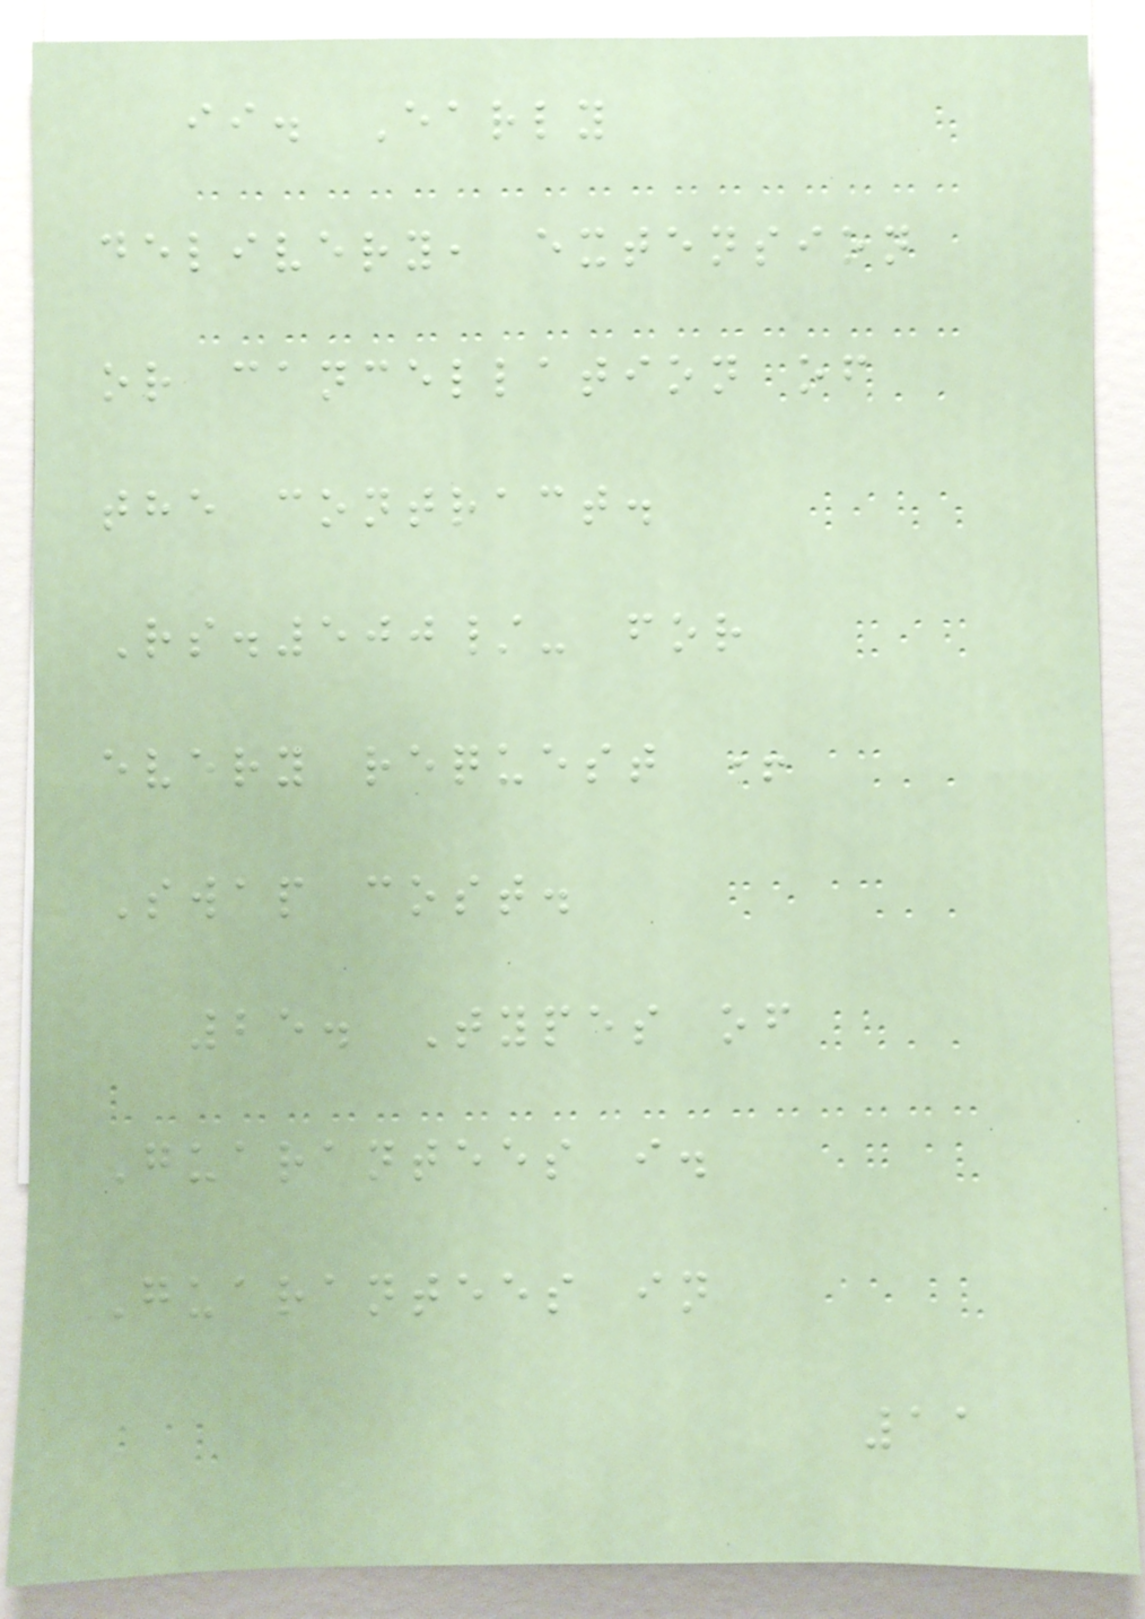ii. Early
delivery, extension
or cancellation of
the contract.
Rs.500/- for
every request +
Swap cost.
25. Types of
Guarantees i.
Guarantees in
11
